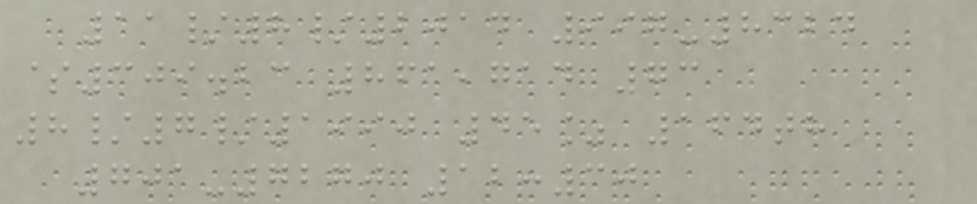11/8/2014 997-8324
$309.23 861,714 73
8/7/1990 45% 164th
701-7270 12:30
